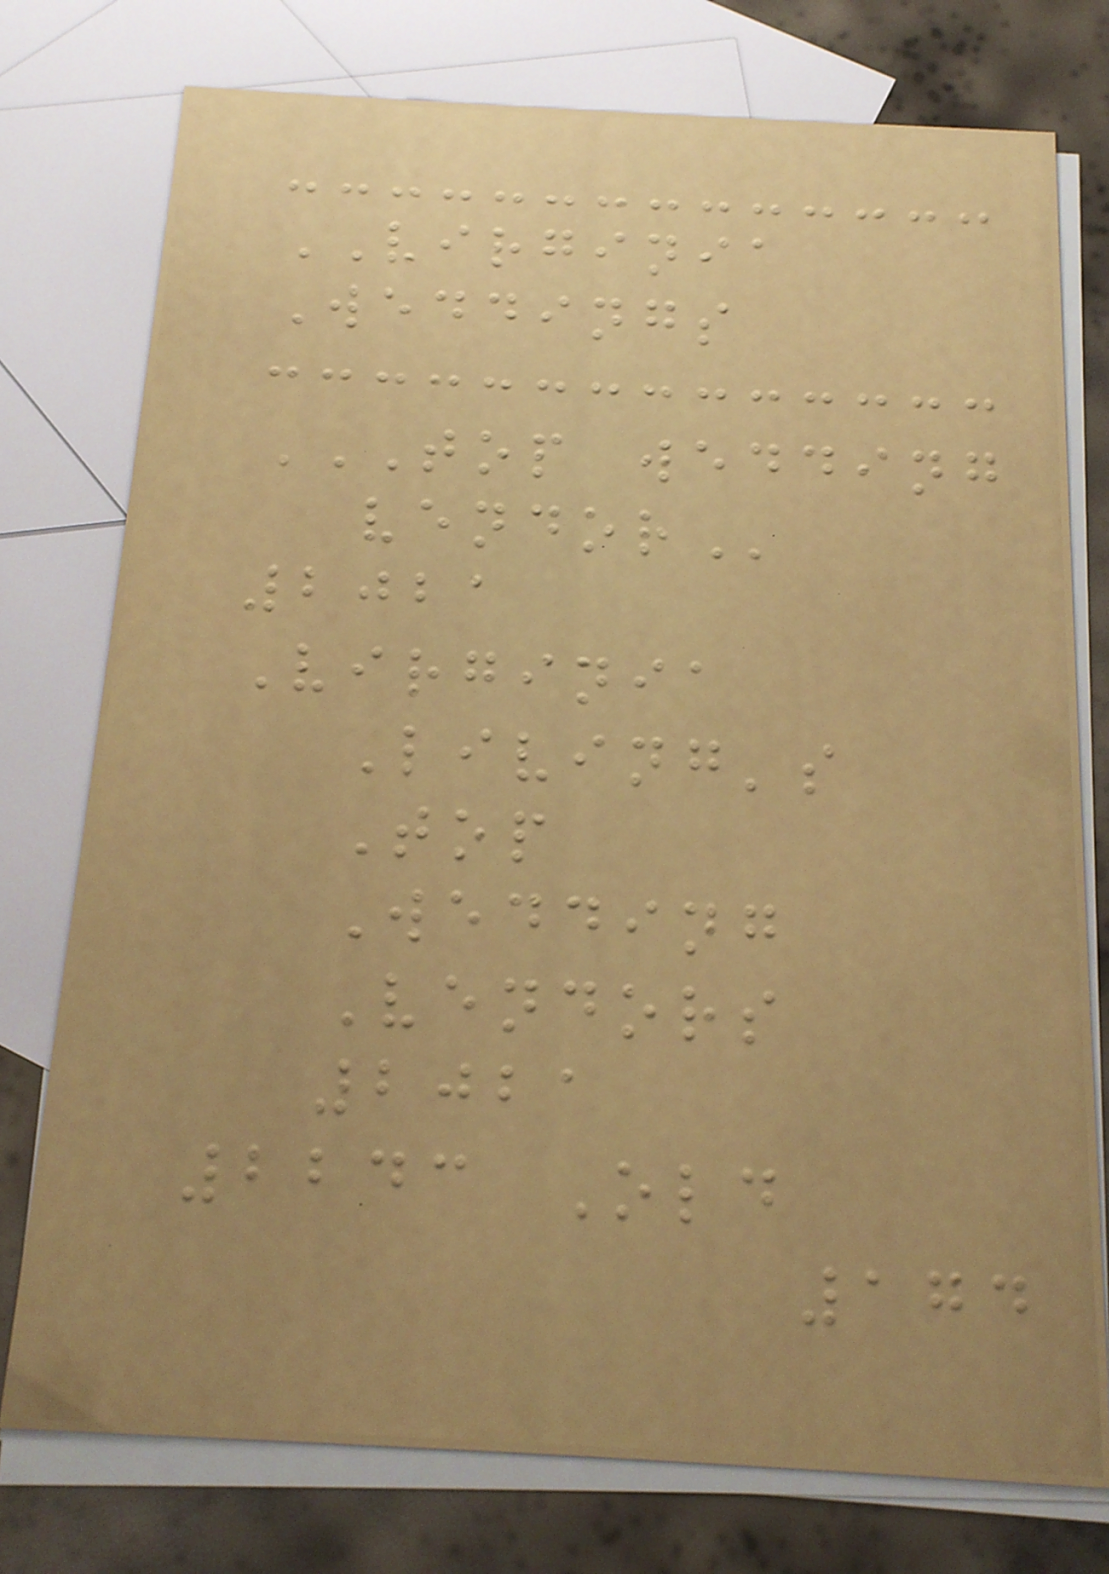VIRGINIA
Weddings
TOP WEDDING
VENDOR
2021
Virginia
Living's
Top
Wedding
Vendors
2021
2243 Old
174
